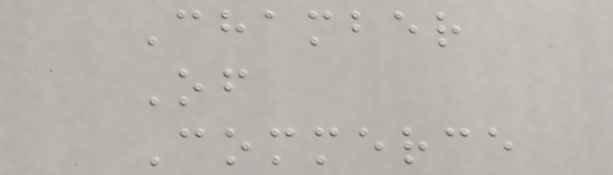Chamber
Of
Commerce
